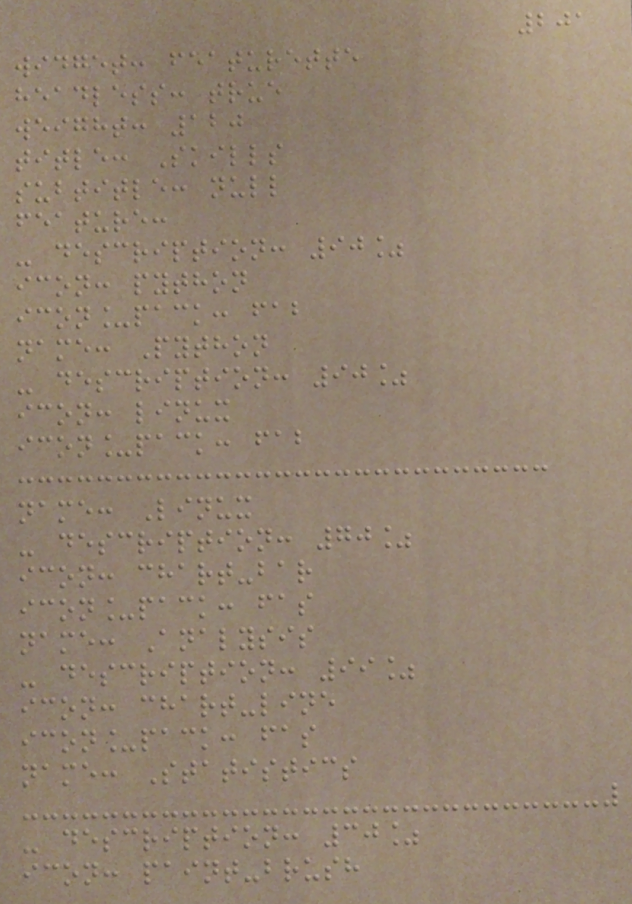201
widget: featurette
headless: true
weight: 120
title: Skills
subtitle: null
feature:
- description: 90%
icon: python
icon_pack: fab
name: Python
- description: 90%
icon: linux
icon_pack: fab
name: Linux
- description: 70%
icon: chart-bar
icon_pack: fas
name: Analysis
- description: 99%
icon: chart-line
icon_pack: fas
name: Statistics
- description: 30%
icon: paint-brush
